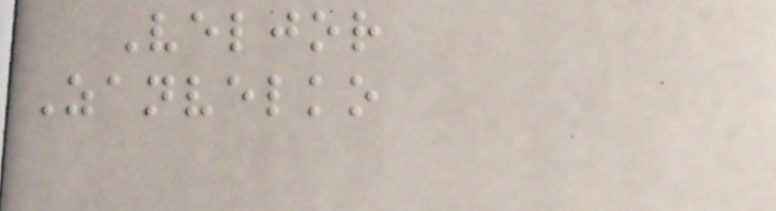Veljor
Zanvelko
